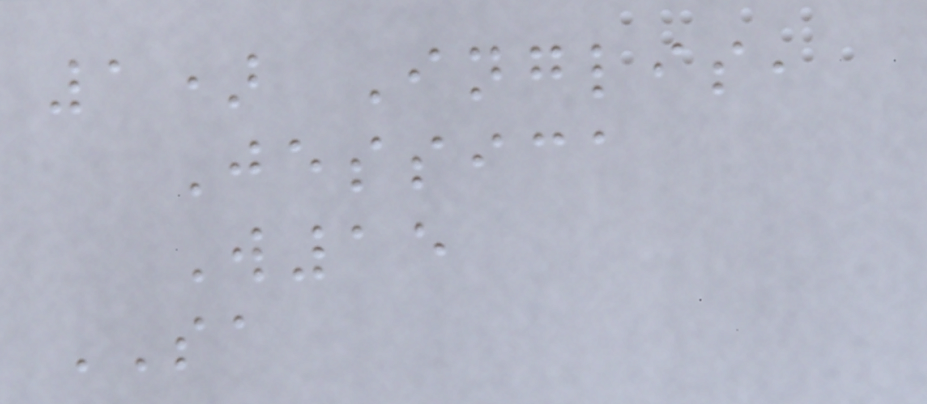1) Inglis,
Jessica
W15
SA
